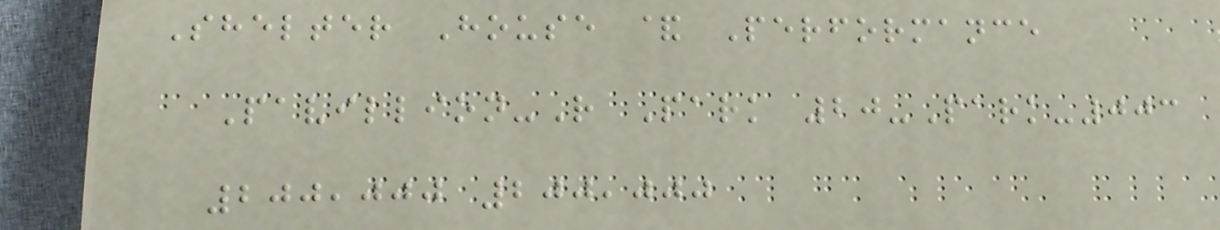Shelter House & Performance
Pavillion-R Park 20-Park-003
200,000 200,000
